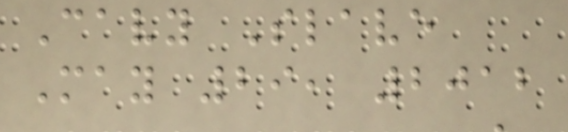Cavy Slave
May 29, 2012
